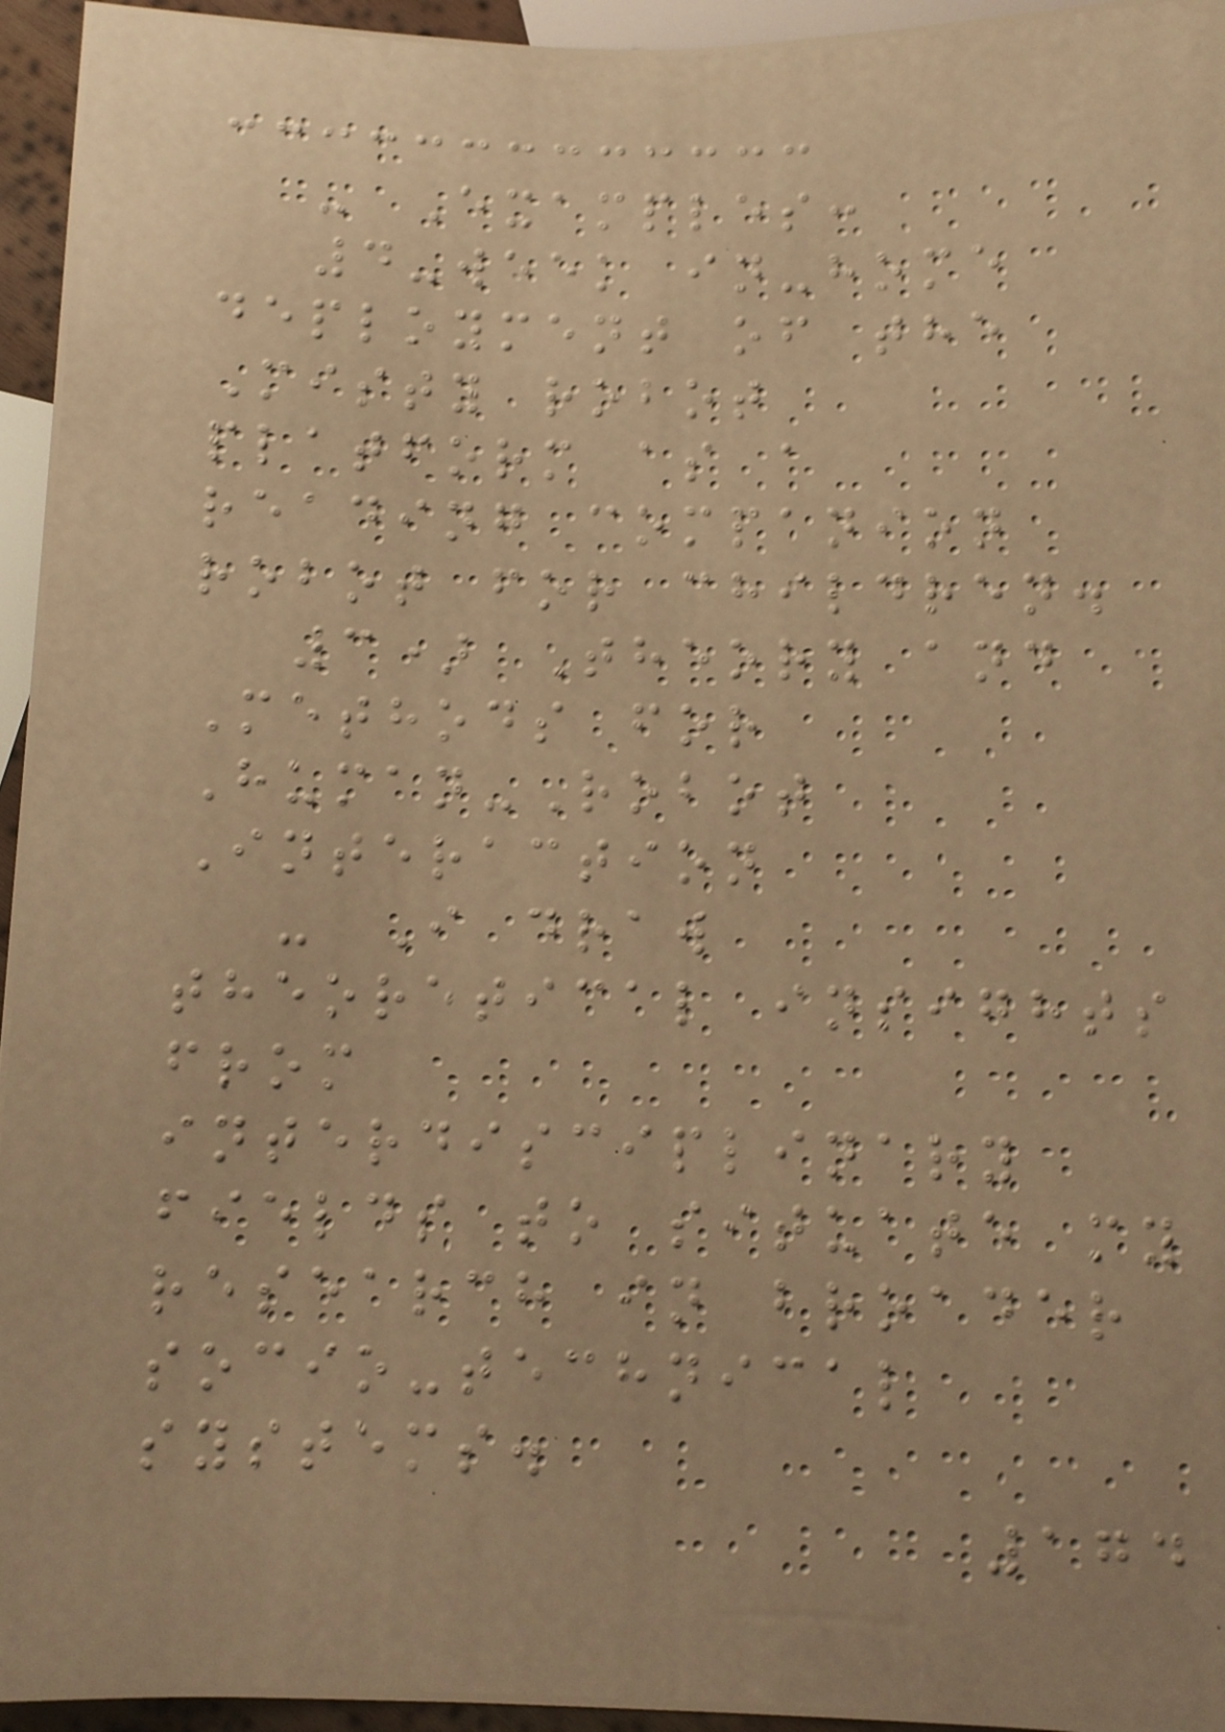- Examples:
4-week in-home
deployment of the
Misty robot
platform as a
reading companion
robot for children.
3) Theory and
Methods for
Human-Robot
Interaction
- I draw
theoretical insights
from
interdisciplinary
fields to situate my
research in broader
socio-technical
systems.
174
